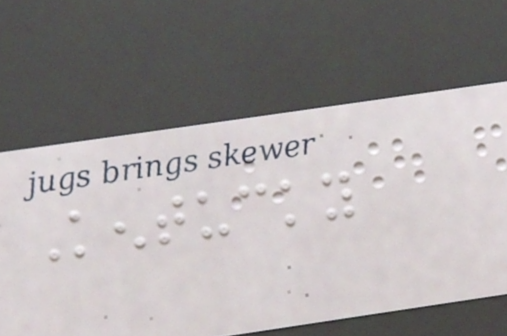Kentucky
